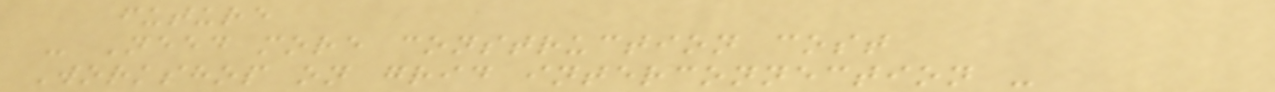future
- Need more construction cost
Workshop on grid interconnection -
